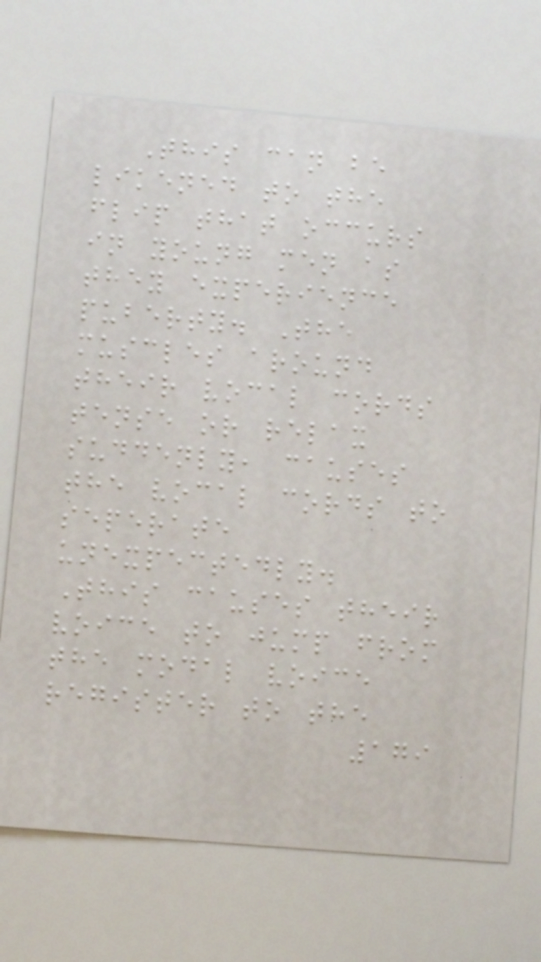This can be
likened to the
flip that occurs
in young men as
they experience
puberty. The
muscles around
their vocal cords
tense or relax
suddenly, causes
the vocal cords to
seperate
unexpectedly.
This causes their
voice to jump from
the modal voice
register to the
179
